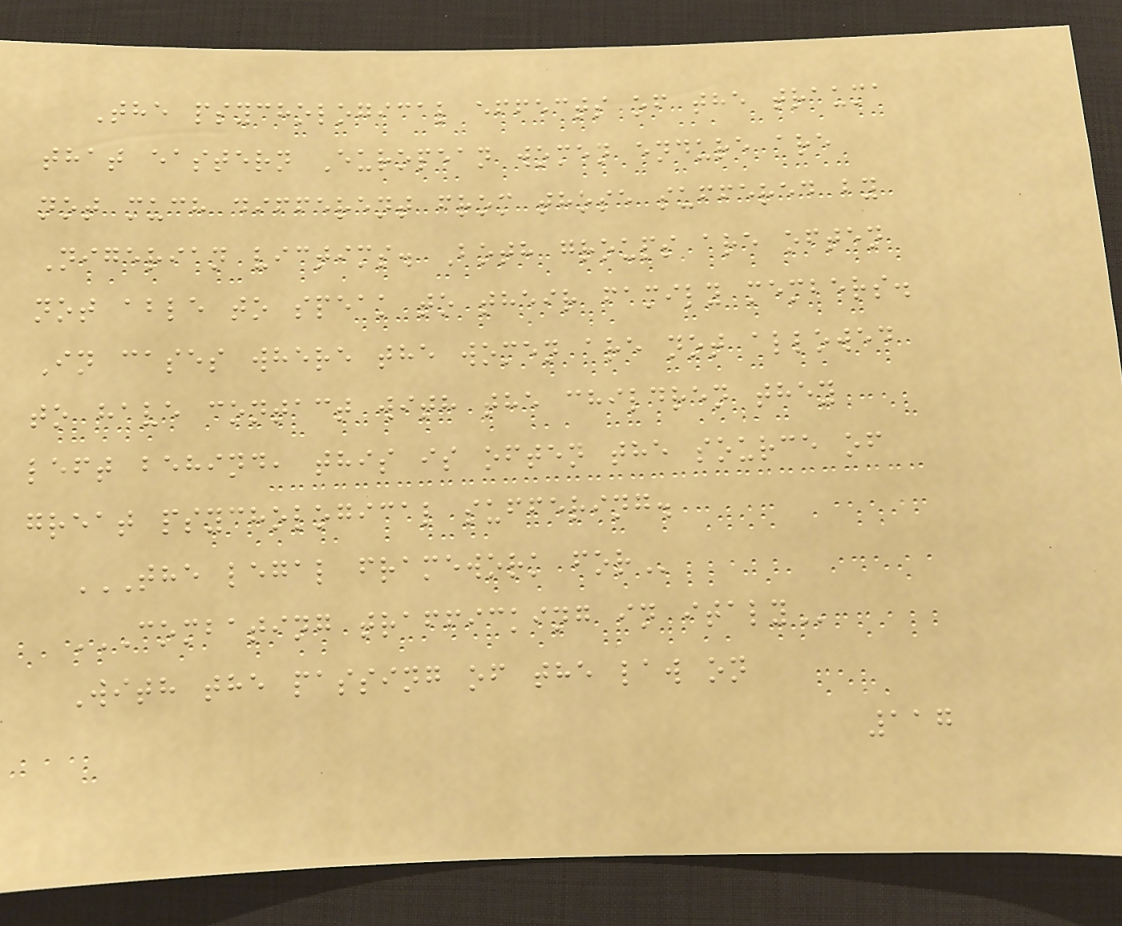The psychological effects of the trauma
that eastern European women endure are
not much different from those suffered by
Nigerian victims. Both groups are often
not able to speak to their family members.
In cases where the women are not allowed
to have contact with the children they
left behind, this is often the source of
great psychological suffering.
THE LEGAL FRAMEWORK FOR
COMBATING TRAFFICKING IN ITALY
With the passing of the law on
117
